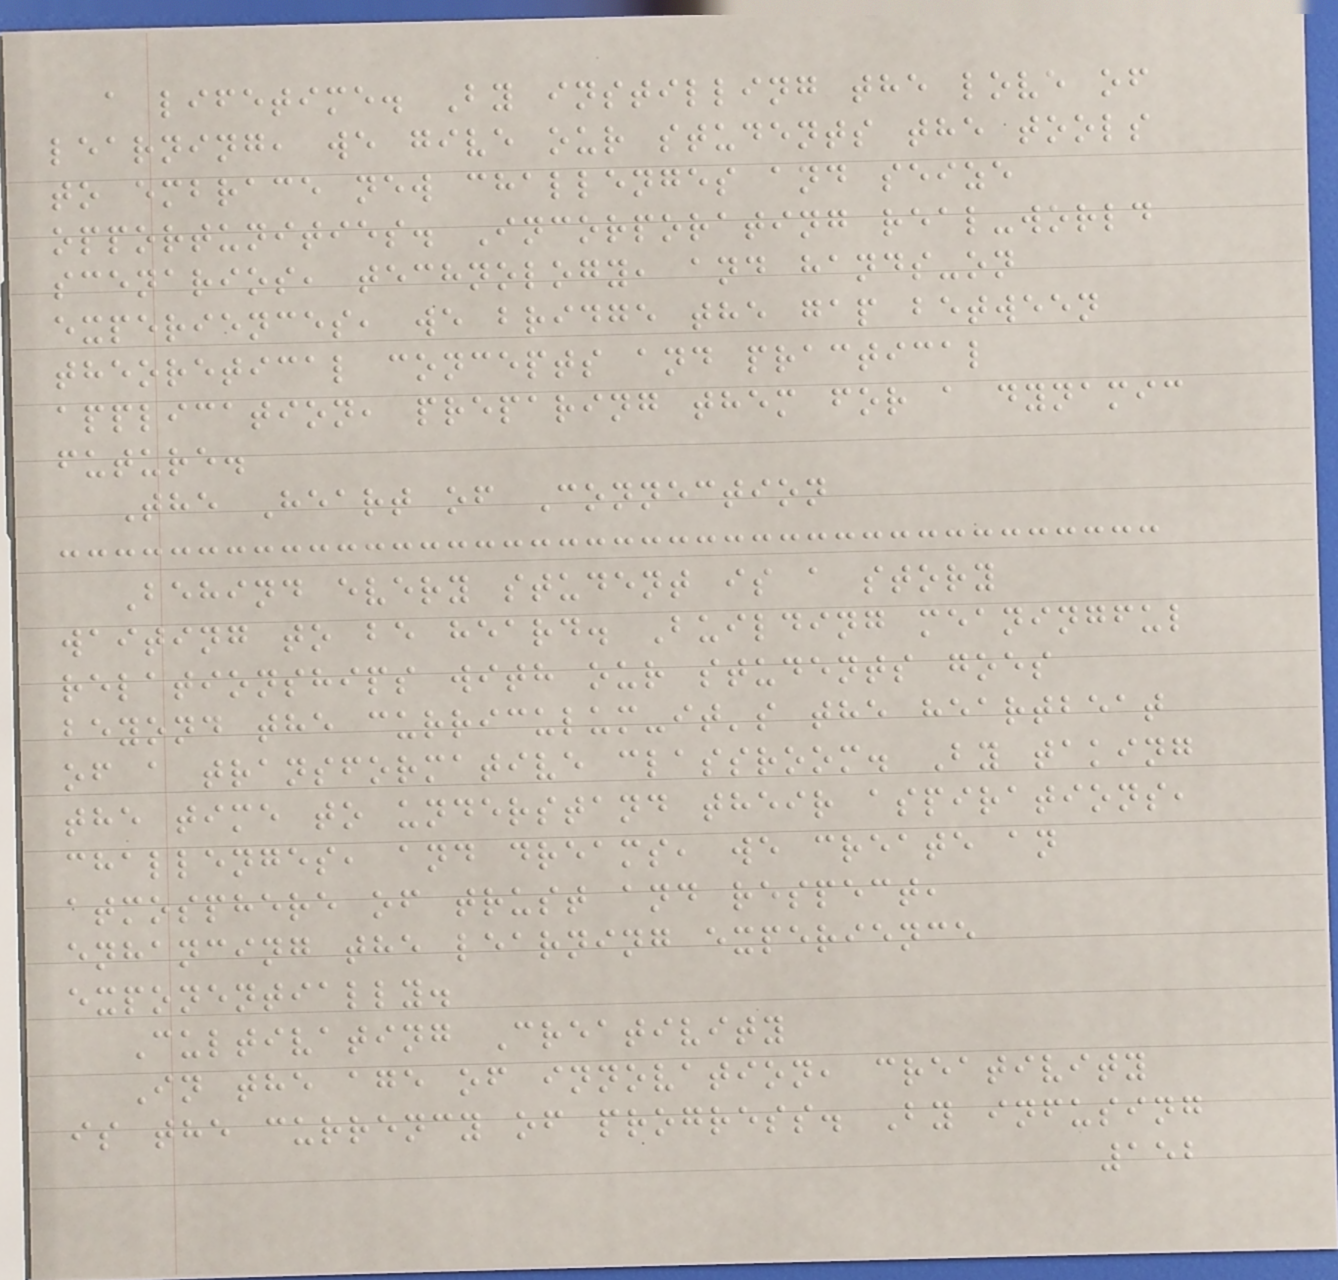a lifetime. By instilling the love of
learning, we give our students the tools
to embrace new challenges and seize
opportunities. Incorporating real-world
scenarios, technology, and hands-on
experiences, we bridge the gap between
theoretical concepts and practical
application, preparing them for a dynamic
future.
The Heart of Connection
Behind every student is a story
waiting to be heard. Building meaningful
relationships with our students goes
beyond the curriculum-it's the heartbeat
of a transformative classroom. By taking
the time to understand their aspirations,
challenges, and dreams, we create an
atmosphere of trust and respect,
enhancing the learning experience
exponentially.
Cultivating Creativity
In the age of innovation, creativity
is the currency of progress. By infusing
152
